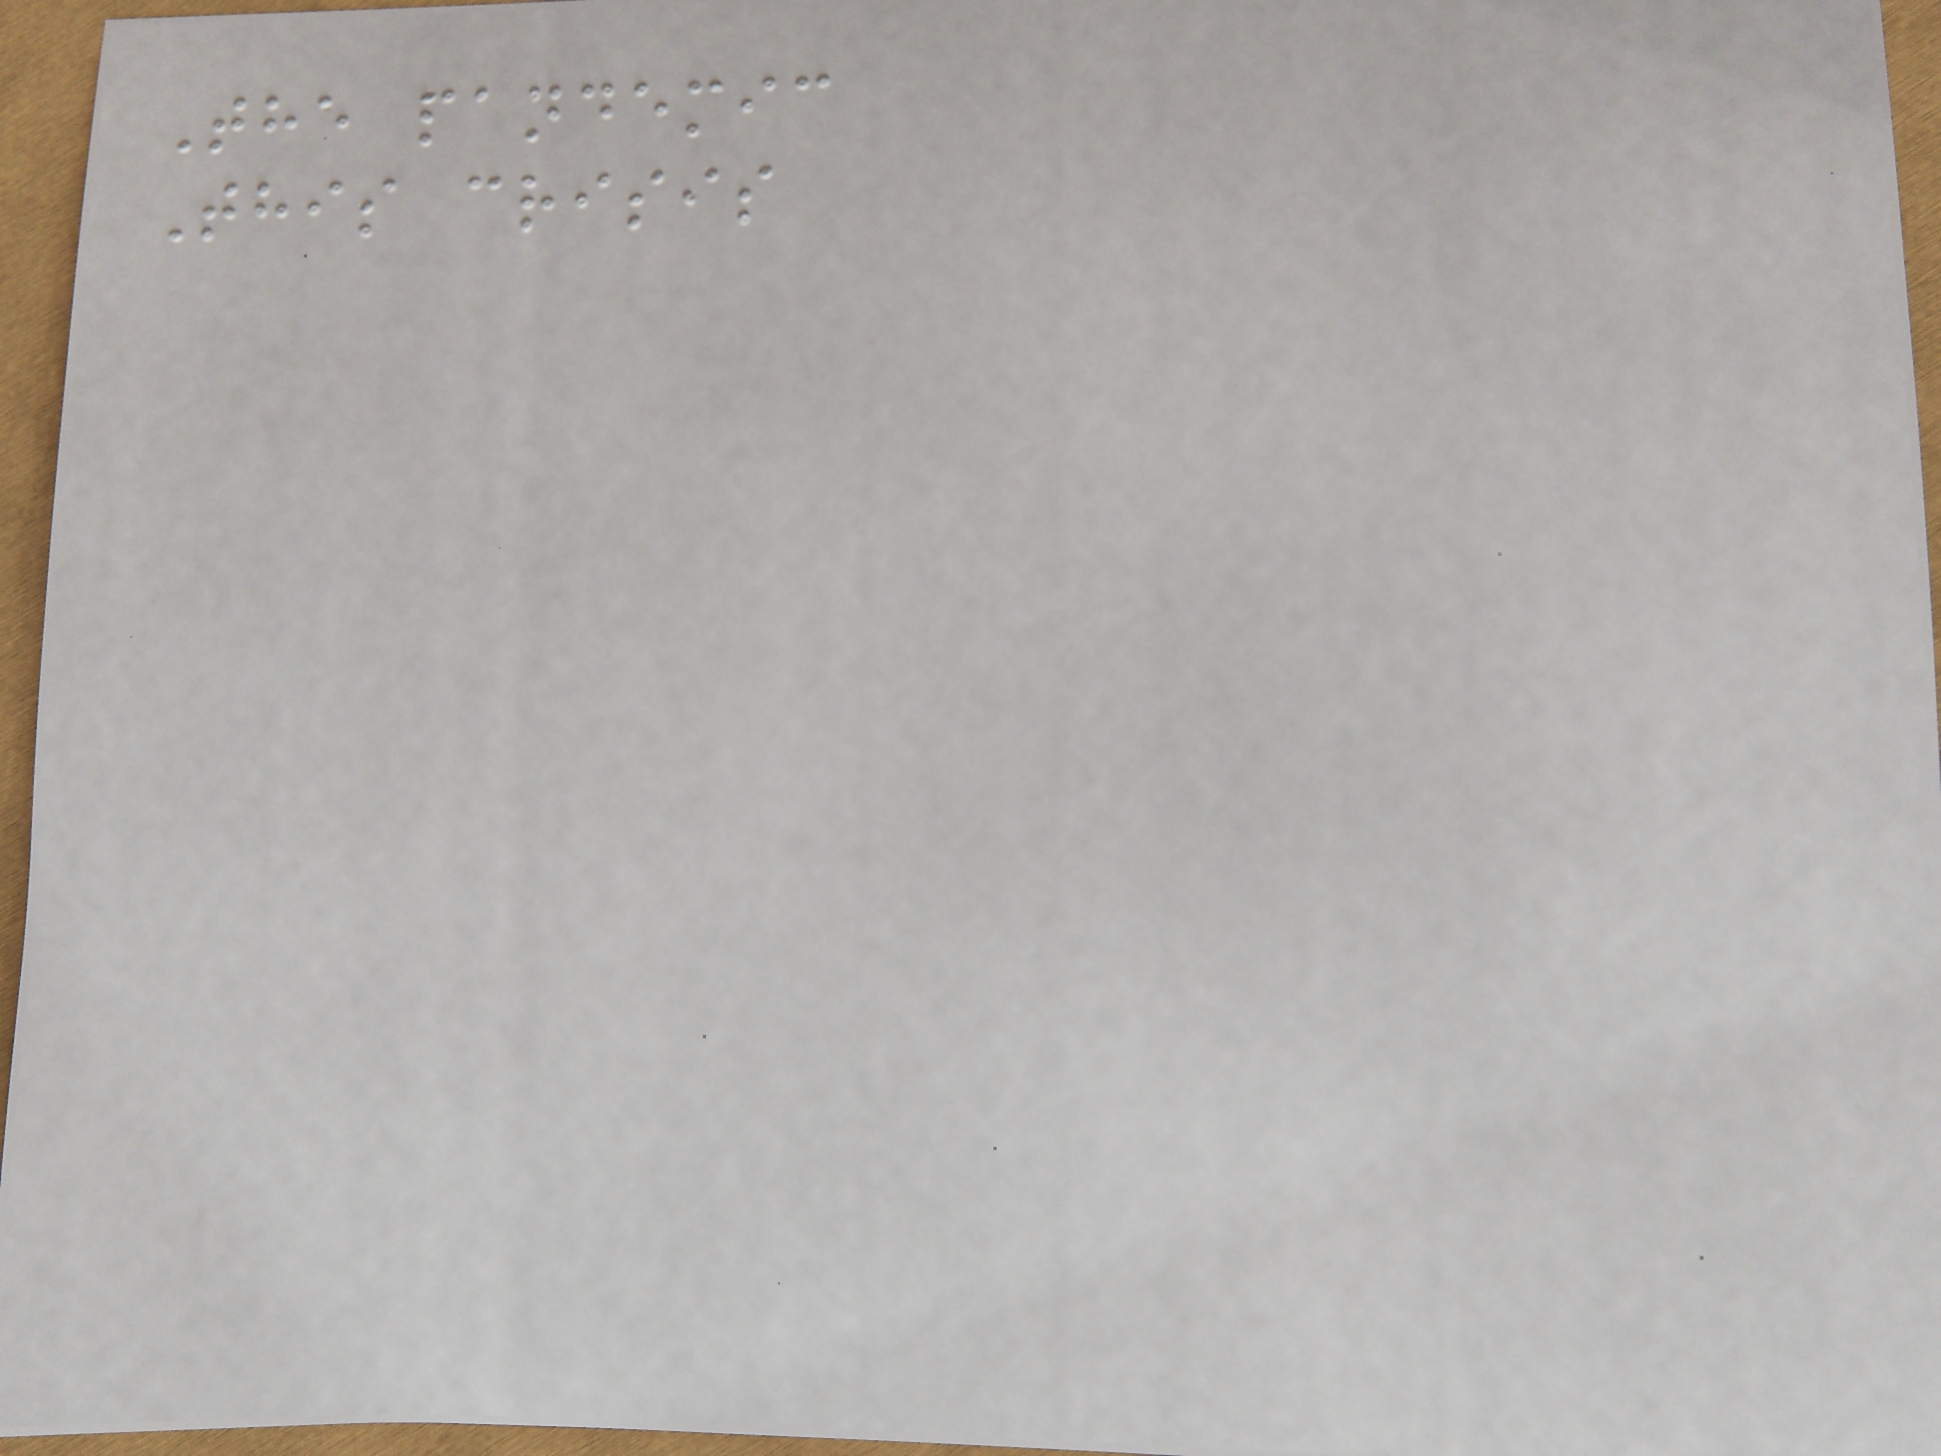The pandemic
This crisis
